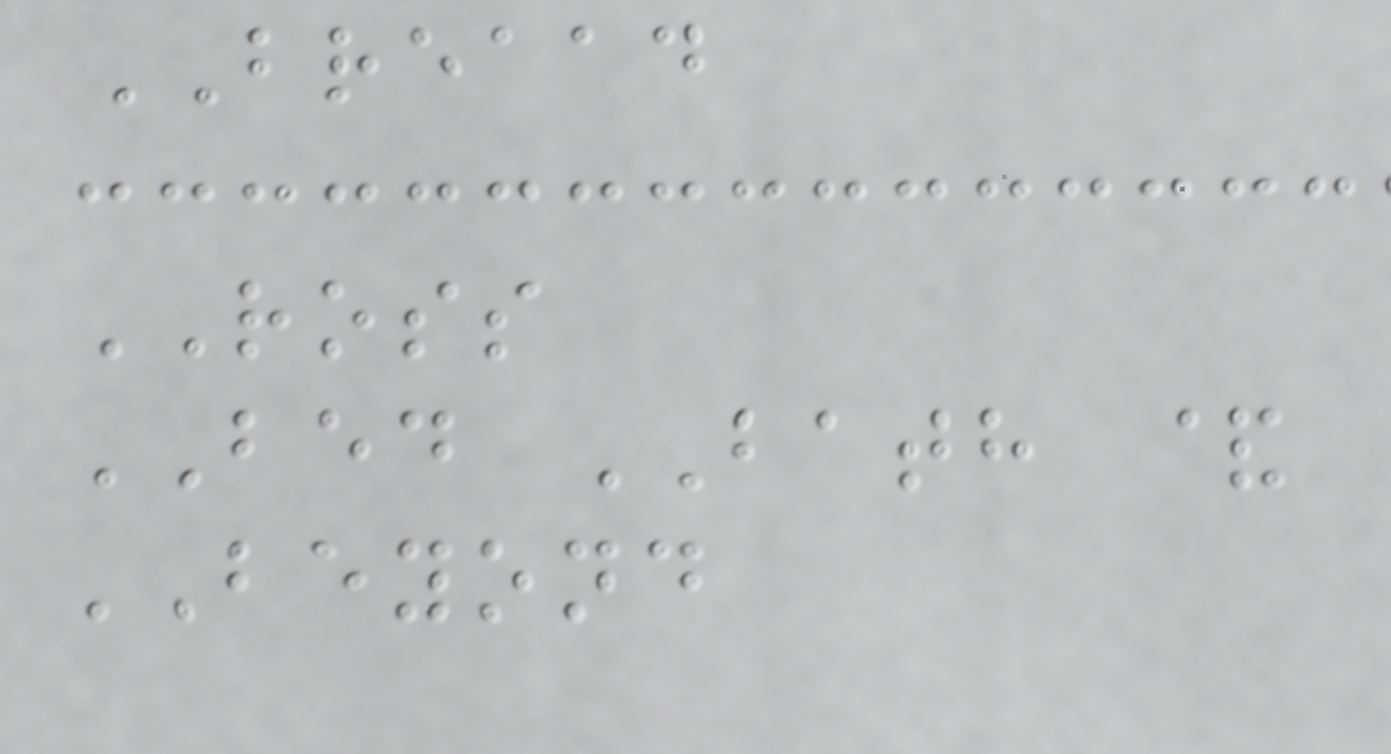BREAAD
ROSS
BED BATH &
BEYOND
